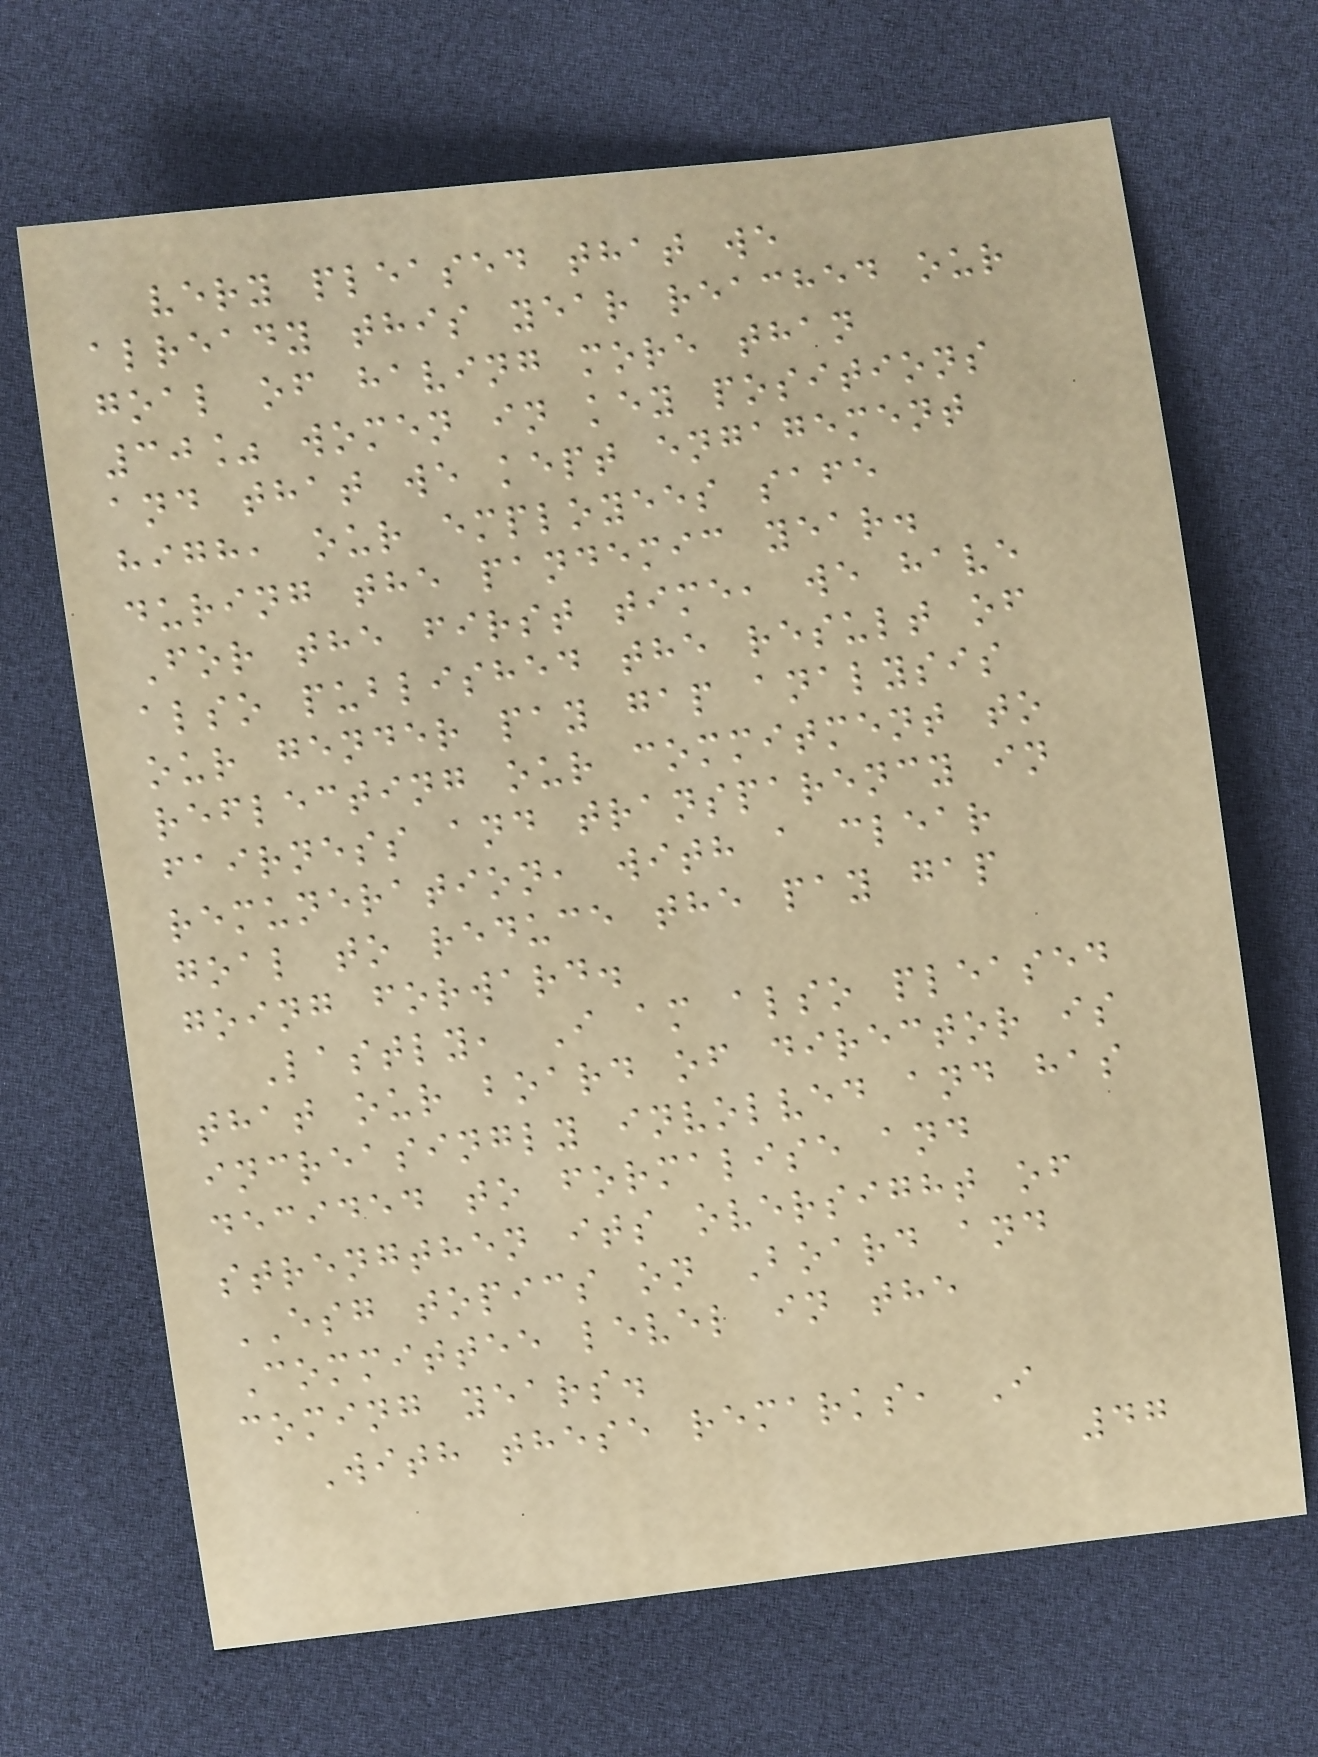very pleased that we
already this year reached our
goal of having more than
30% women in key positions
and that we kept engagement
high, our employees safe
during the pandemic year.
For the first time, we have
also published the result of
our gender pay gap analysis
reflecting our commitment to
fairness and transparency in
remuneration, with a clear
goal to reduce the pay gap
going forward.
Lastly, I am also pleased
that our board of director is
increasingly involved and has
decided to formalise and
strengthen its oversight of
ESG topics on Board and
Committee level in the
coming years.
With these remarks, I
47
